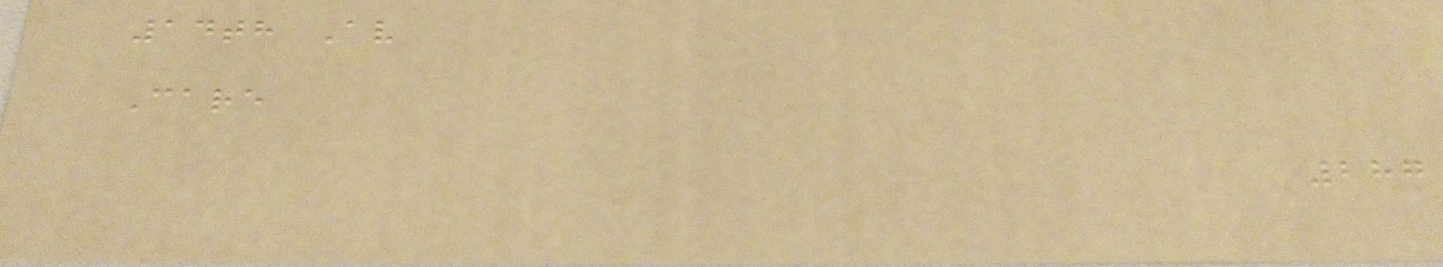14th Av
Care
287
